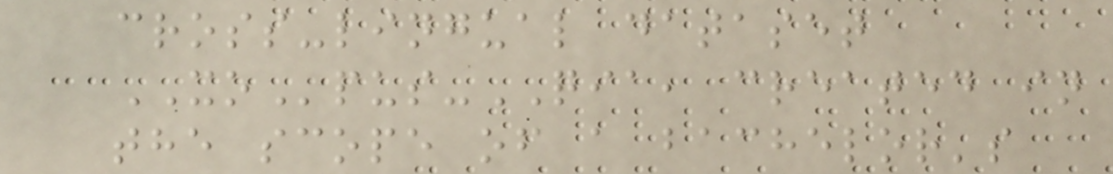cross-lingual dataset
XOpus-QIA, created in
the scope of a bachelor's
